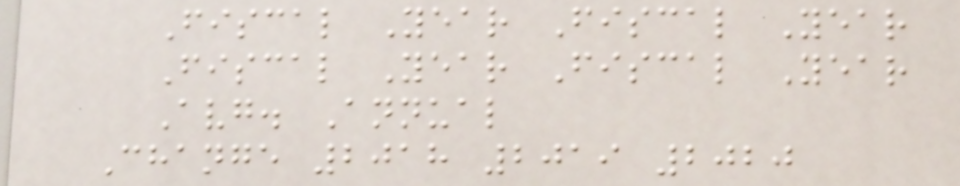Fiscal Year Fiscal Year
Fiscal Year Fiscal Year
Avg. Annual
Change 2018 2019 2020
